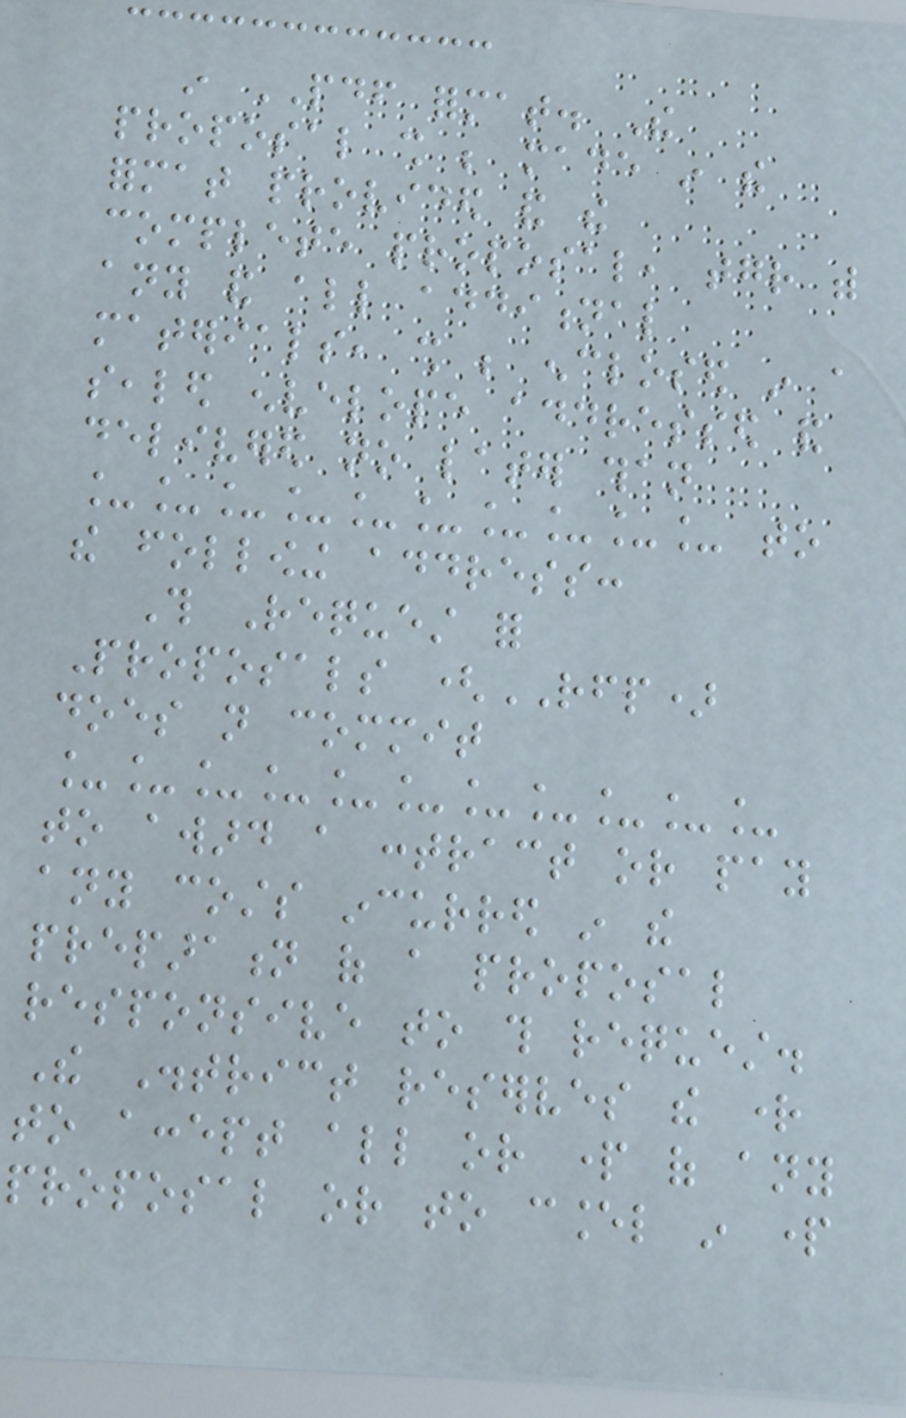in PDF format. The
proposal shall be made in the
format provided and the
complete proposal, together with
any and all additional
materials, shall be enclosed in a
sealed envelope addressed and
delivered no later than
__________ to
the following address:
This Request for
Proposals (RFP)
does not commit
___________
to award a contract or pay
any costs incurred in the
preparation of a proposal
responsive to this request.
The District reserves the right
to accept all or part of any
proposal or to cancel in part
